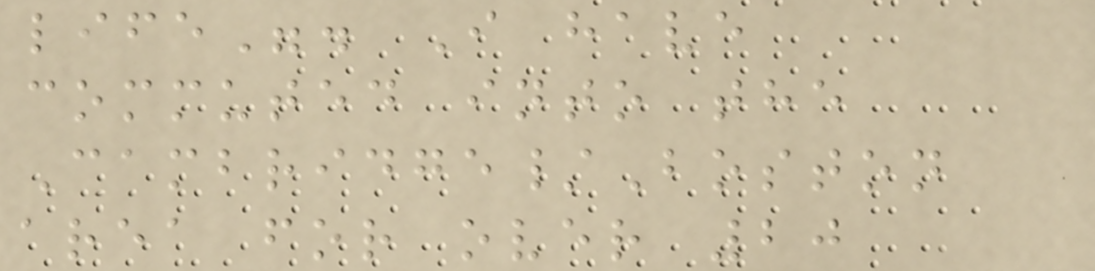life". I have
commuted into the
Cambridge/Boston
area for over 20
